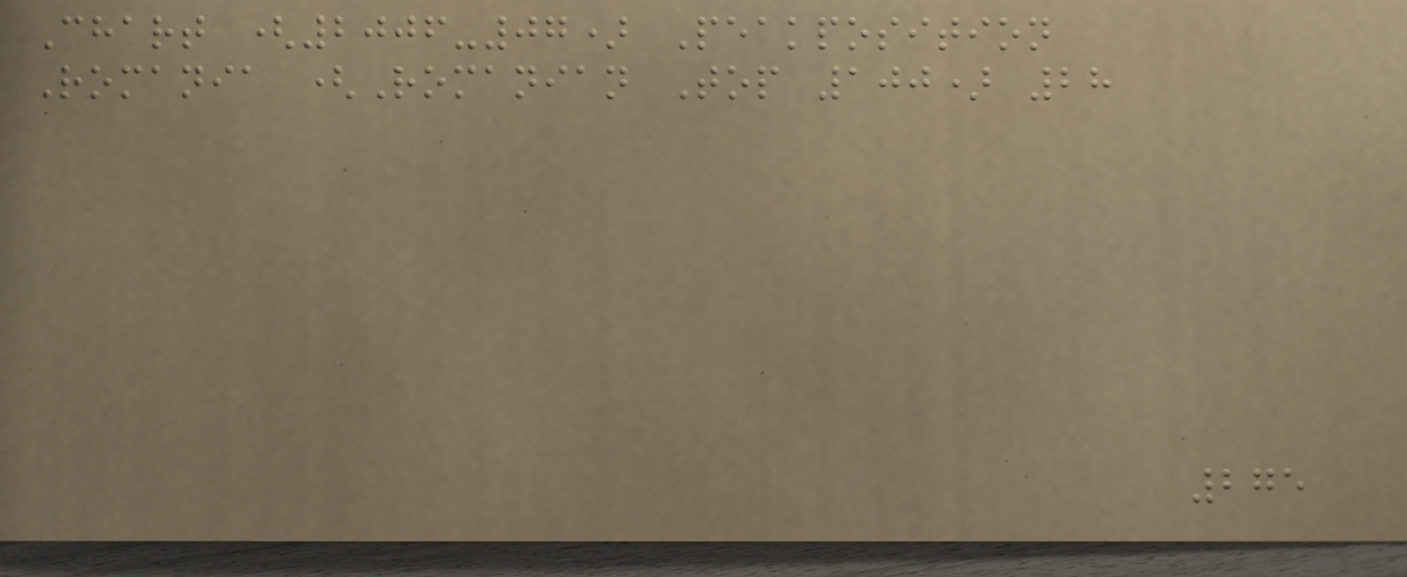Chart (2006-07) Peakposition
Romania (Romanian Top 100) 28
275
